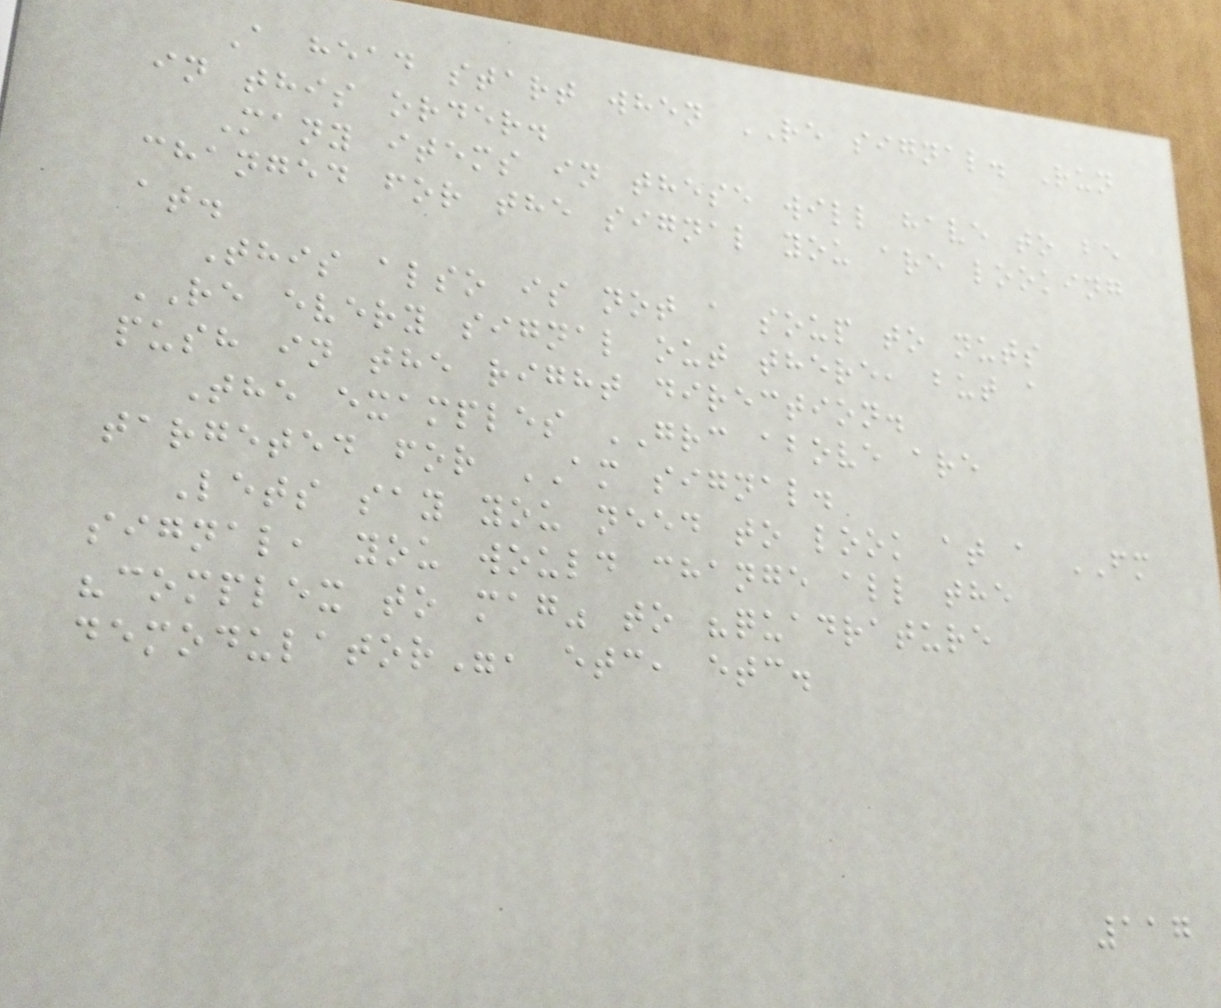A head start when RE signal. Run
in this order.
Many items in these will have to be
changed for the signal you are looking
at.
This also is not a soup to nuts
RE every signal out there, but a
push in the right direction.
The examples GRC above are
targeted for AM signal.
Lets say you need to look at a FM
signal, you would change all the
"complex to mag" to "quadrature
demodulator", etc, etc.
117
